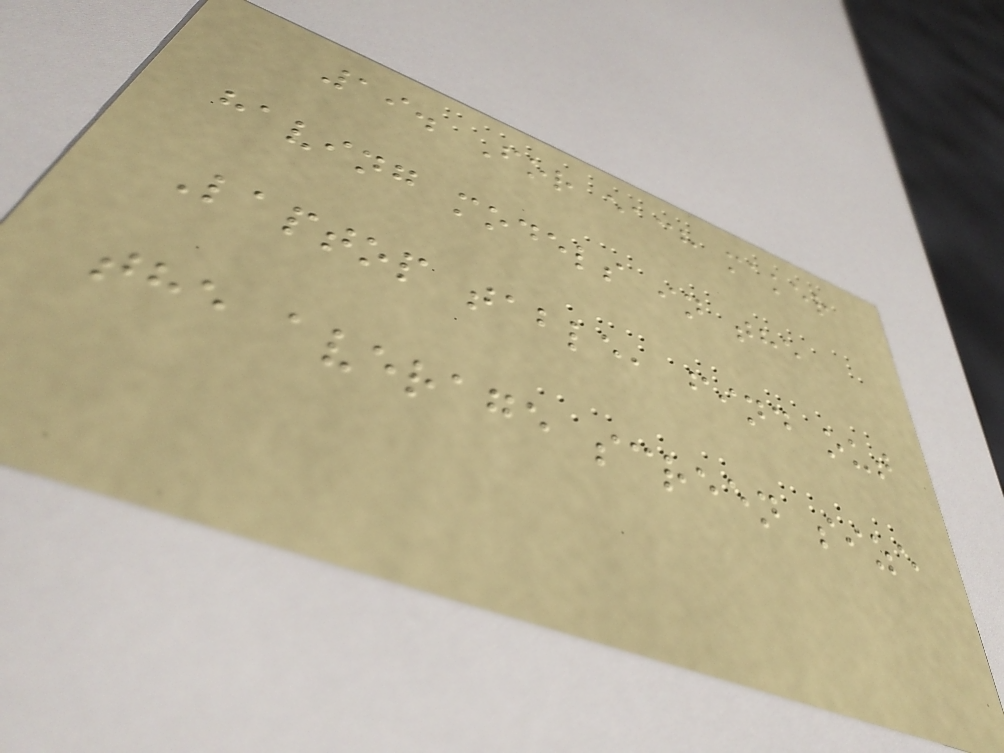19. For each maker
having models in the
Laptop table, find out
the average screen size
